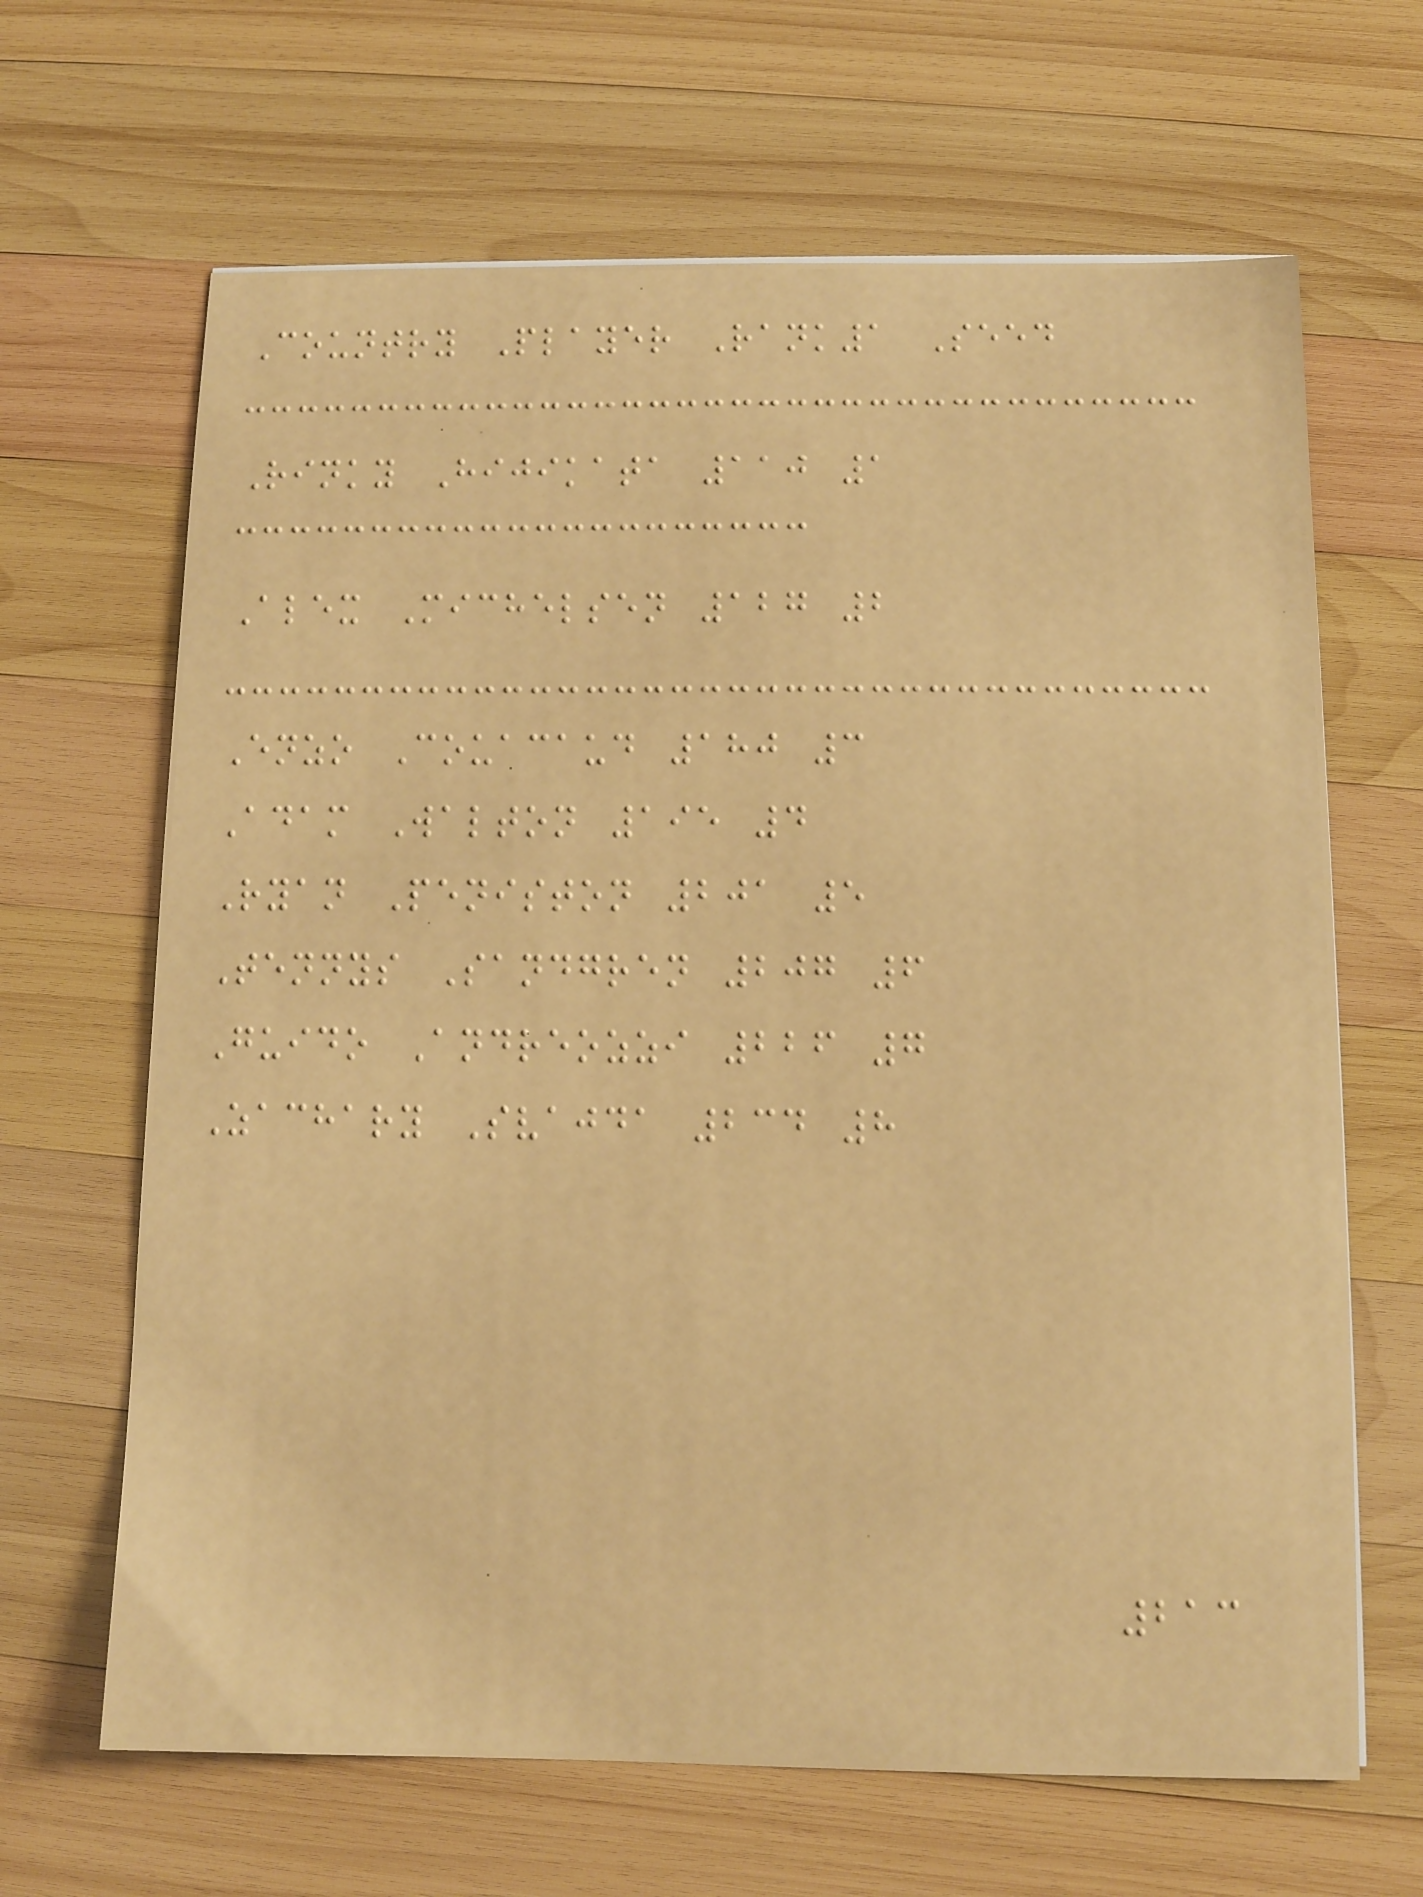Country Player Rank1 Seed
Rinky Hijikata 110 1
Alex Michelsen 127 2
Enzo Couacaud 180 3
Adam Walton 195 4
Ryan Peniston 201 5
Tennys Sandgren 207 6
Guido Andreozzi 226 7
Zachary Svajda 234 8
213
